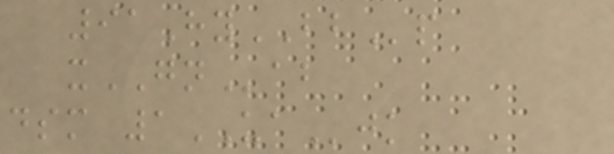91HyBBp
xGNab
dsm 1UAjk
